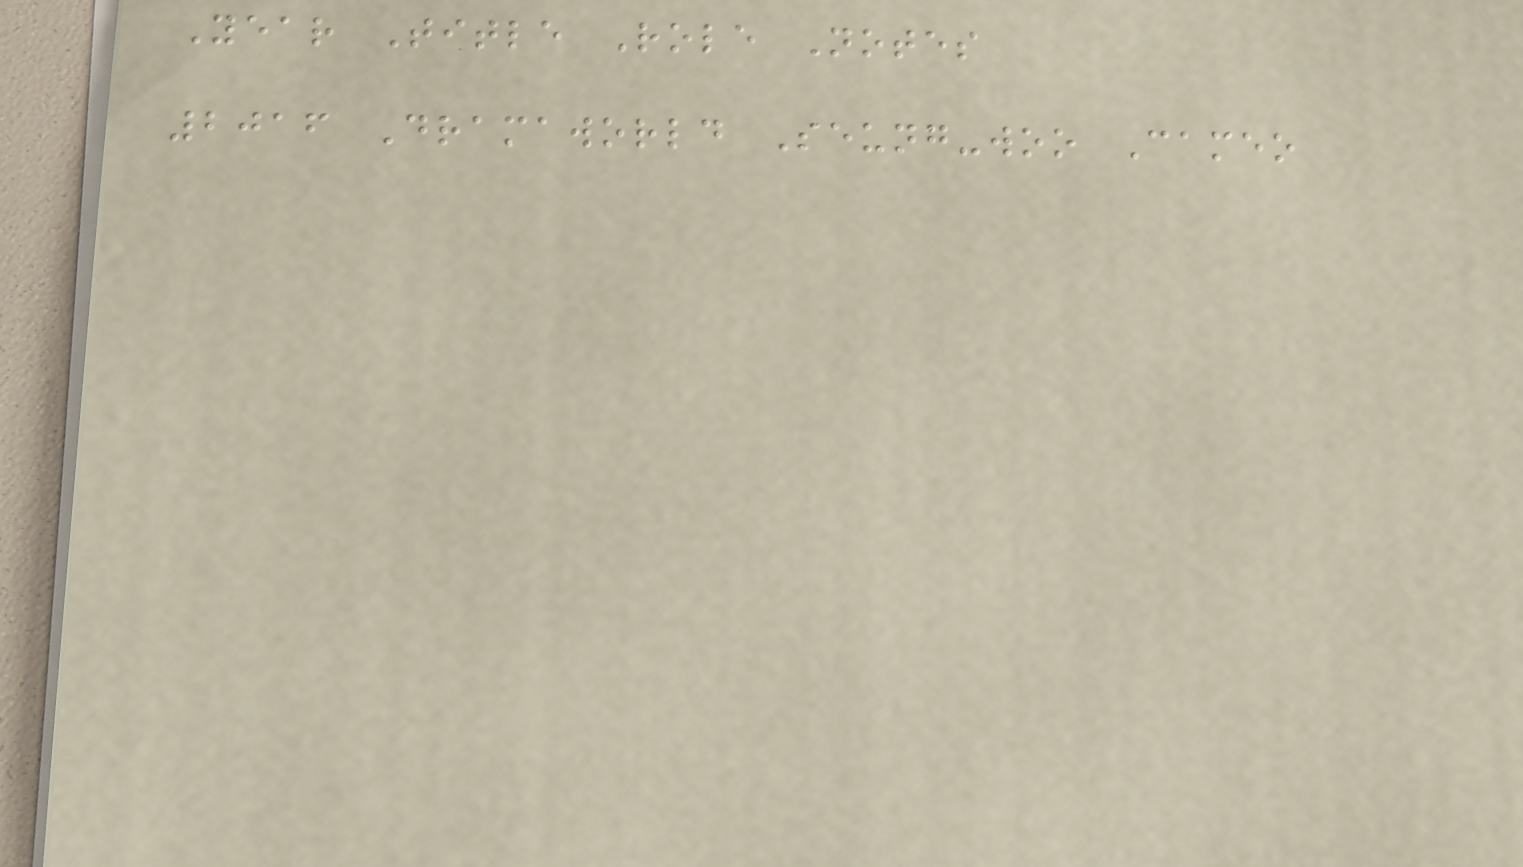Year Title Role Notes
2016 Dramaworld Seung-woo Cameo
